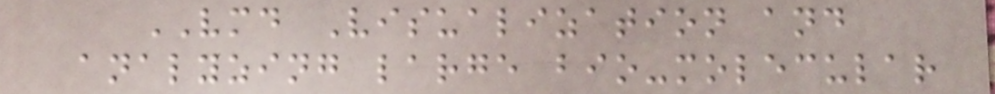VMD Visualization and
analyzing large bio-molecular
